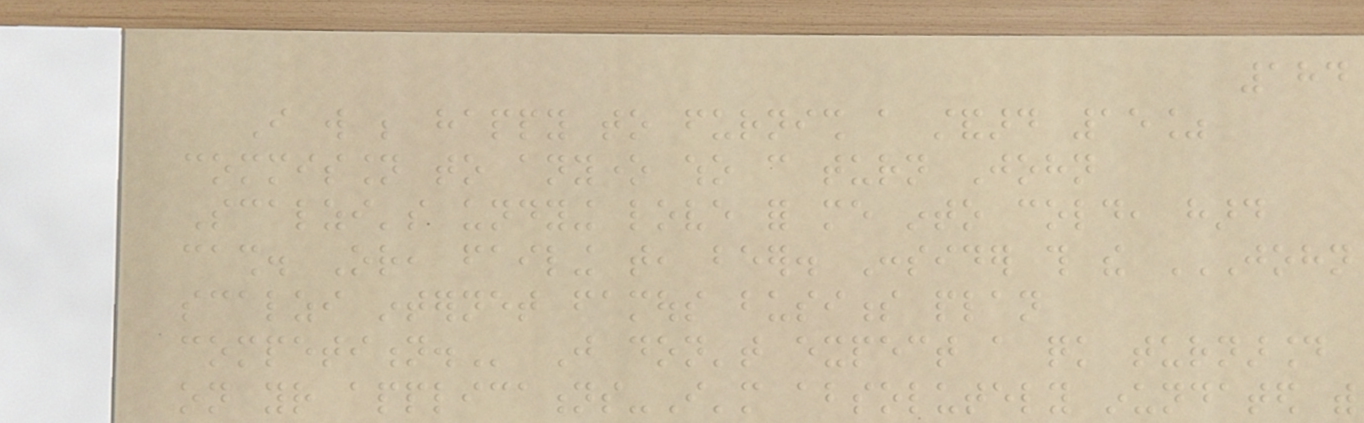184
I will be happy to furnish a standard 15%
commission to anyone who can turn John
Scalzi's undying love for me into cold, hard
cash. Or, failing that, beer. Consider this the JOHN
SCALZI INTERNET FAMOUS BUSINESS PLAN
COMPETITION. Just don't expect a quick turnaround
on your applications-I'm absolutely inundated with
